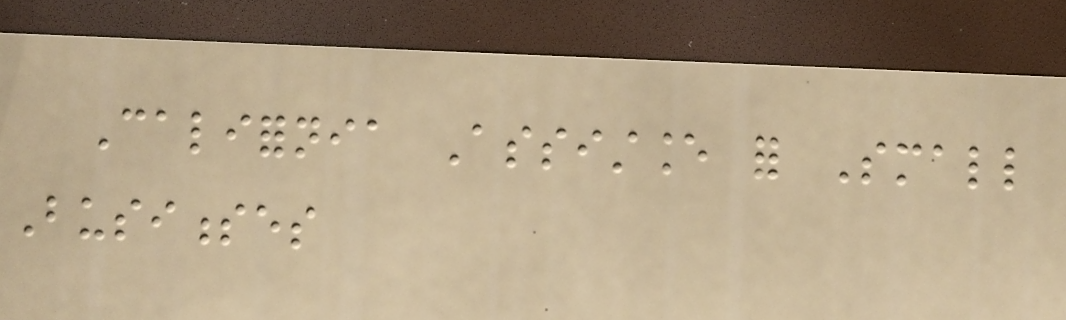California Assistance for Small
Businesses
